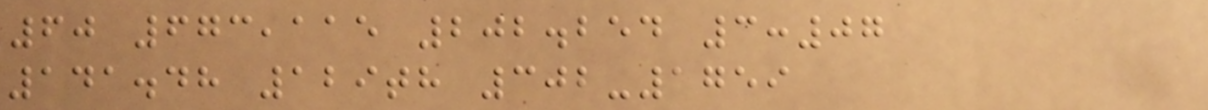60 673,115 202.254 3:07
141.48 129th 302-1759
